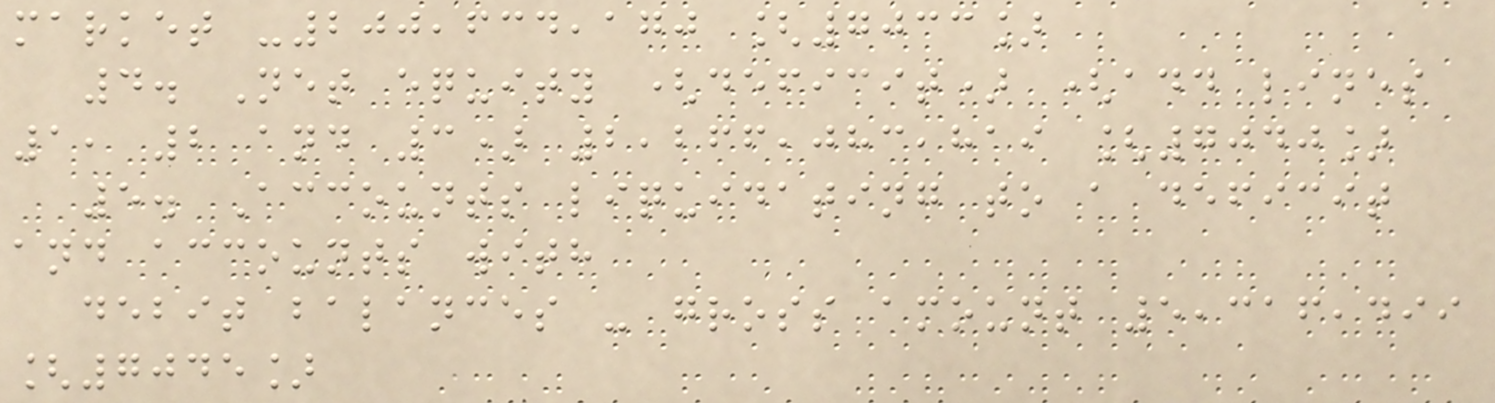market -200,634,170 [7033]
4. Net equity (deficit) (add lines
1, 2 and 3) 2,266,083,819 [7040]
5. Accounts liquidating to a deficit
and accounts with
debit balances - gross amount 5,316,499
[7045]
